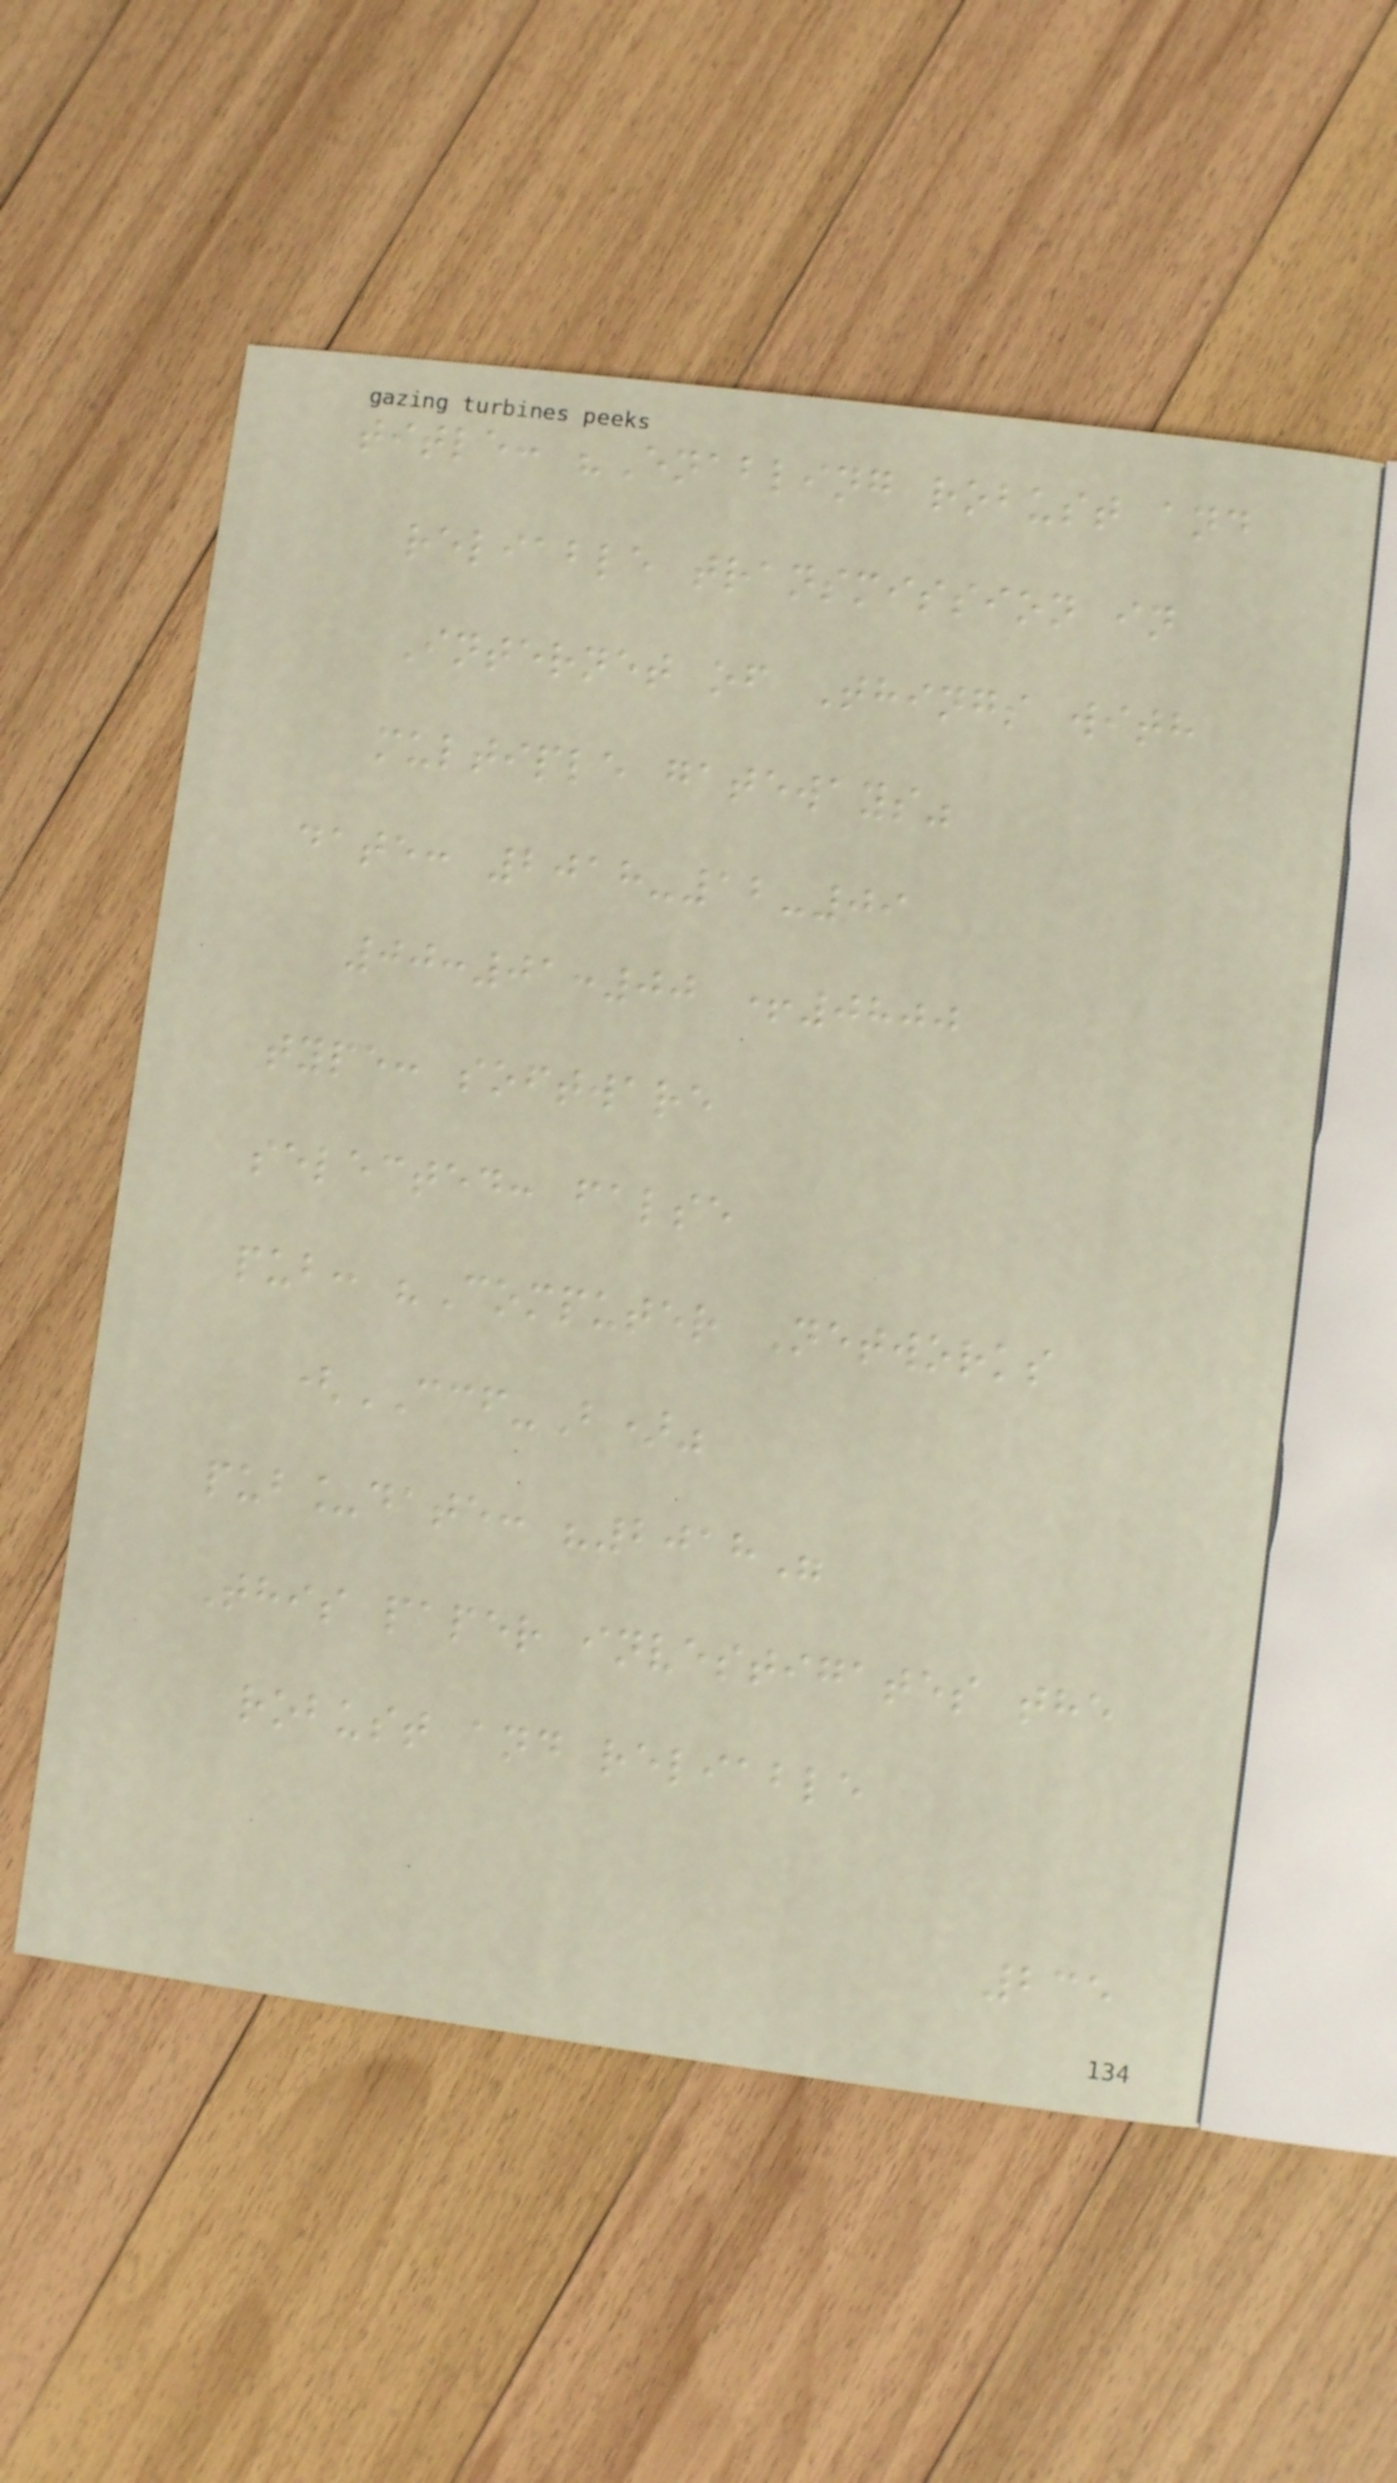title: "Enabling robust and
reliable transmission in
Internet of Things with
multiple gateways"
date: 2018-12-09
00:01:00 +0800
type: software
selected: false
pub: "Computer Networks
(CCF-B)"
pub_date: "2018"
This paper investigates the
robust and reliable
235
